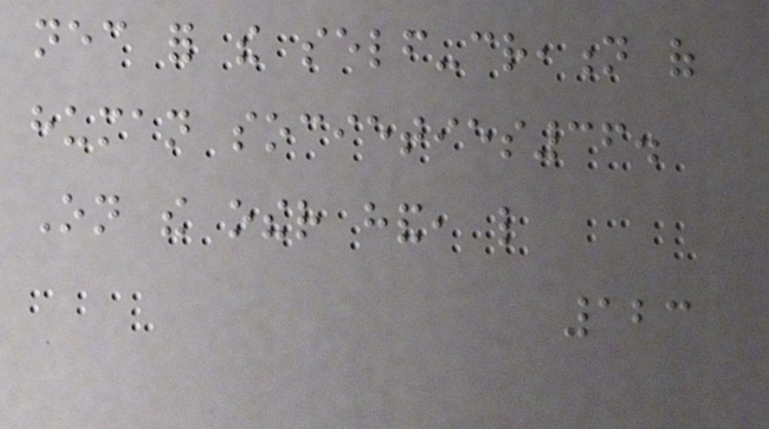necessary for the self-creation of
human societies36.
On the other hand, like
123
